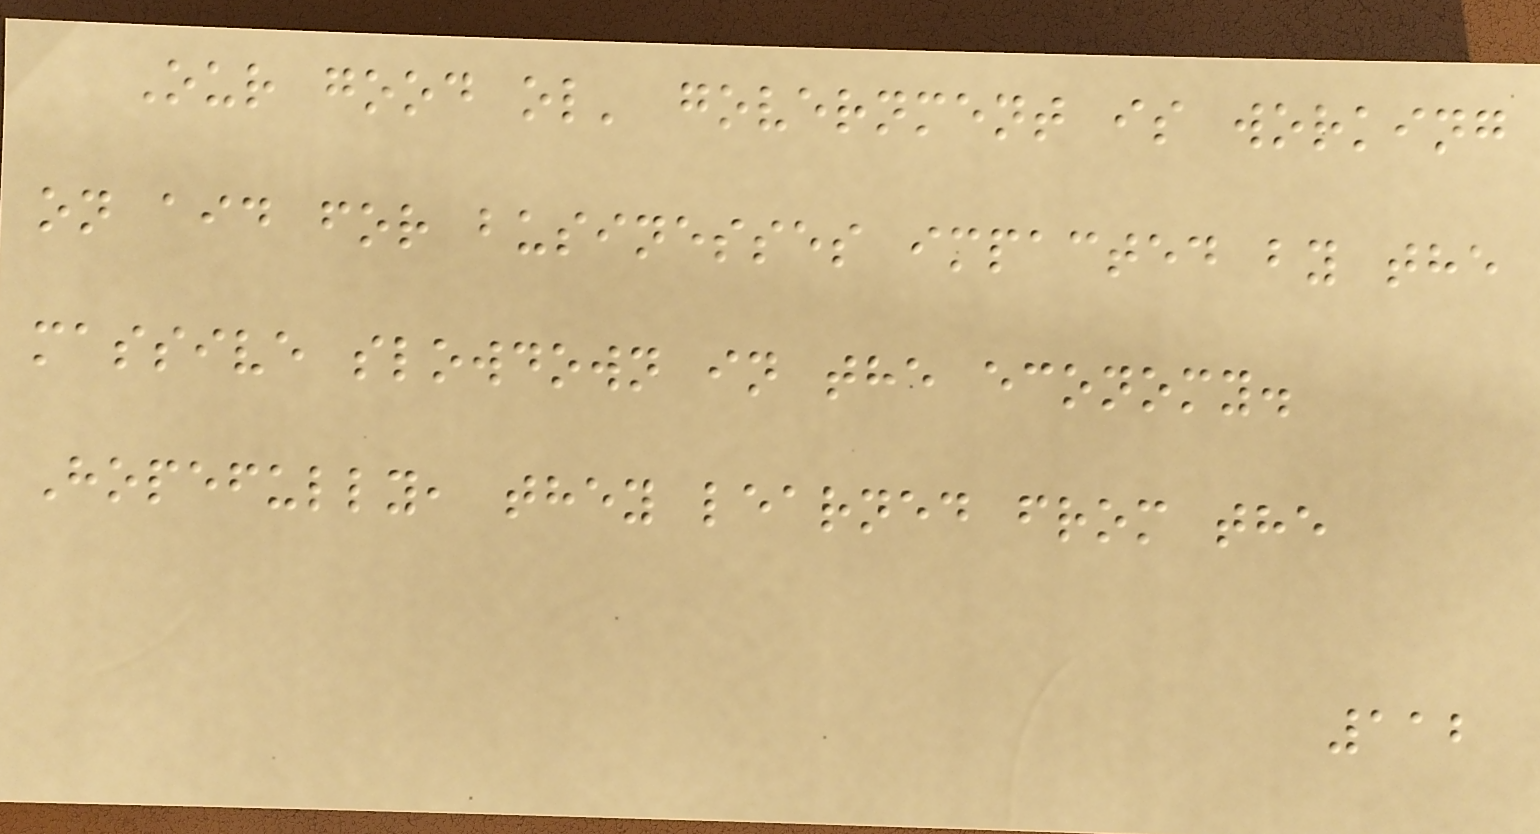Our good ol' government is working
on aid for businesses impacted by the
massive slowdown in the economy.
Hopefully, they learned from the
112
